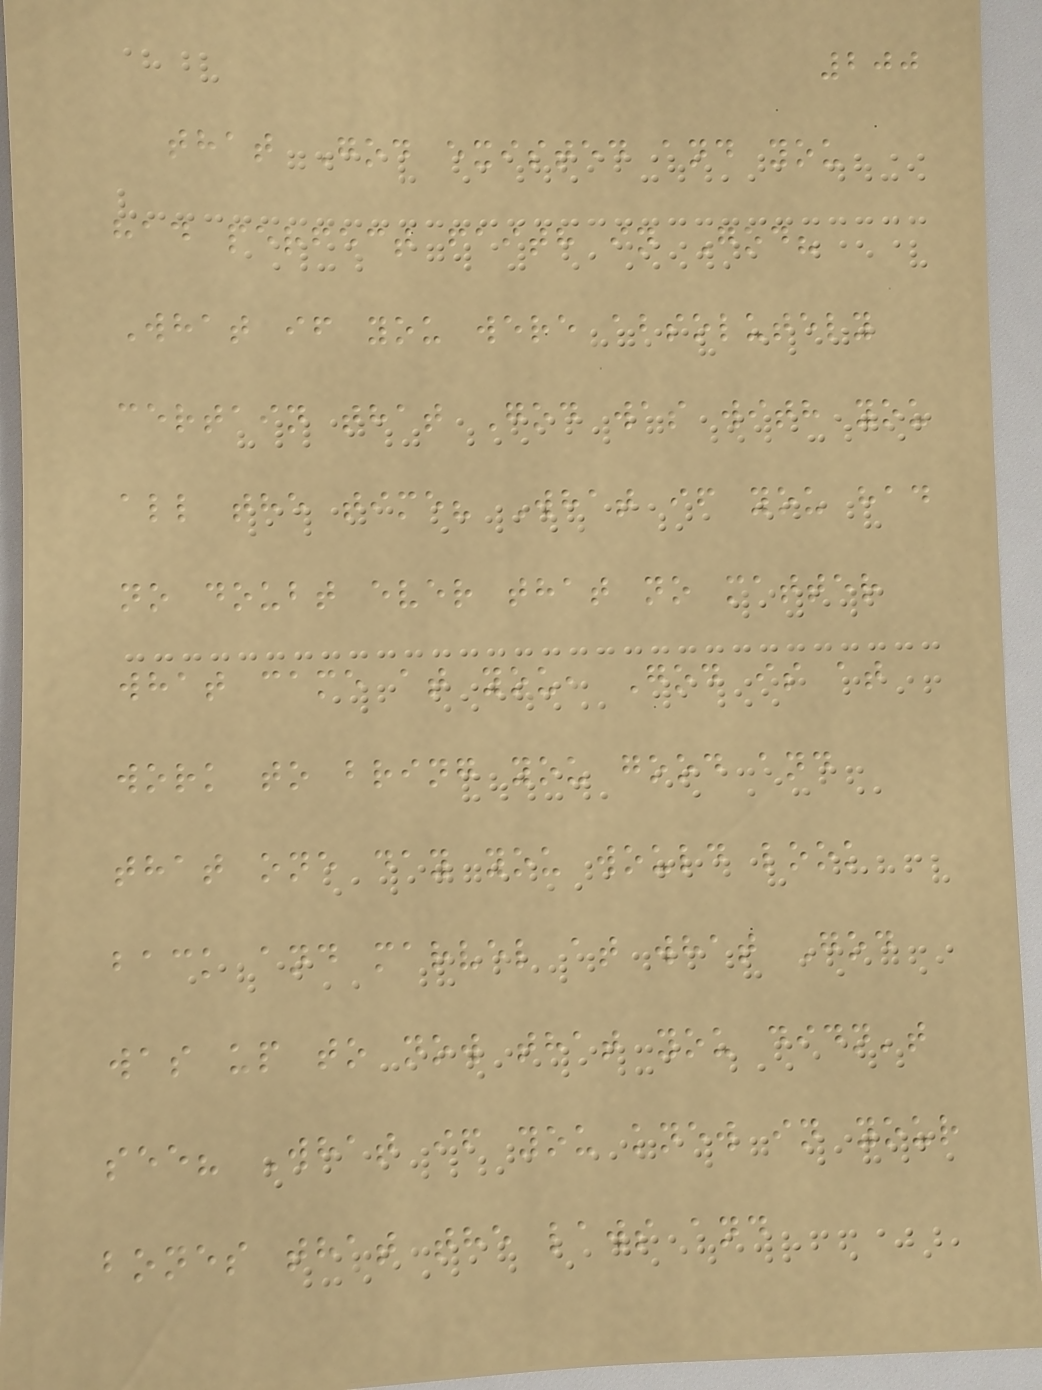200
that God existed and you
had perfect faith in God?
What if you were absolutely
certain that God was with you
all the time? What if you had
no doubt ever that no matter
what came at you, God is at
work to bring you good and
that one day you would look
back and marvel at what God
was up to now that you didn't
see? What if you knew in your
bones that the laws and
